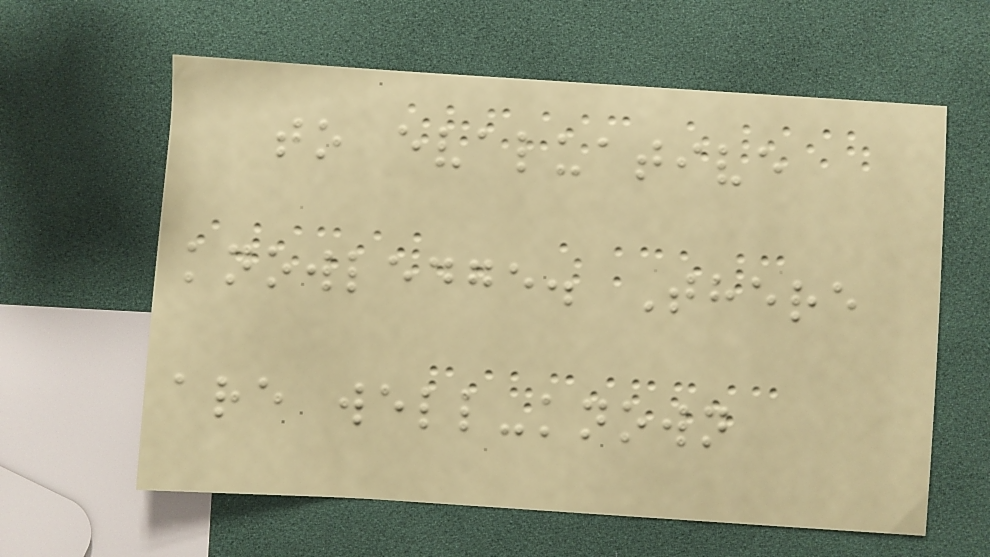to evaluative
knowledge. There
are well-known
